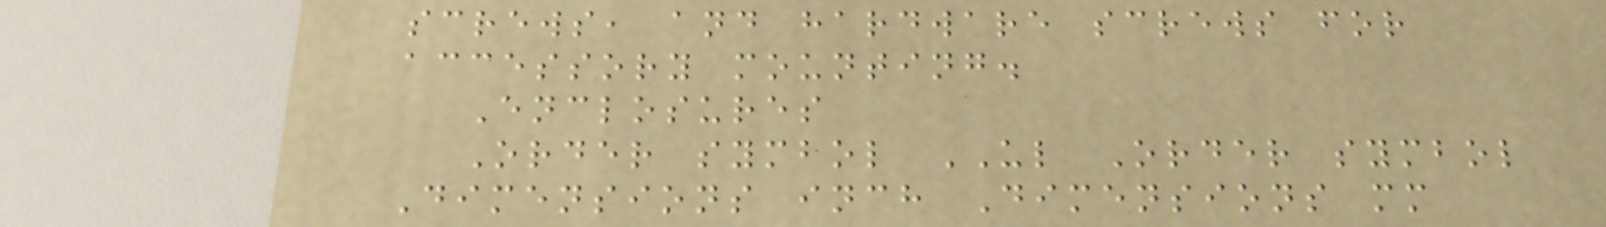screws, and hardware screws for
accessory mounting.
Enclosures
Order symbol UL Order symbol
Dimensions inch Dimensions mm
